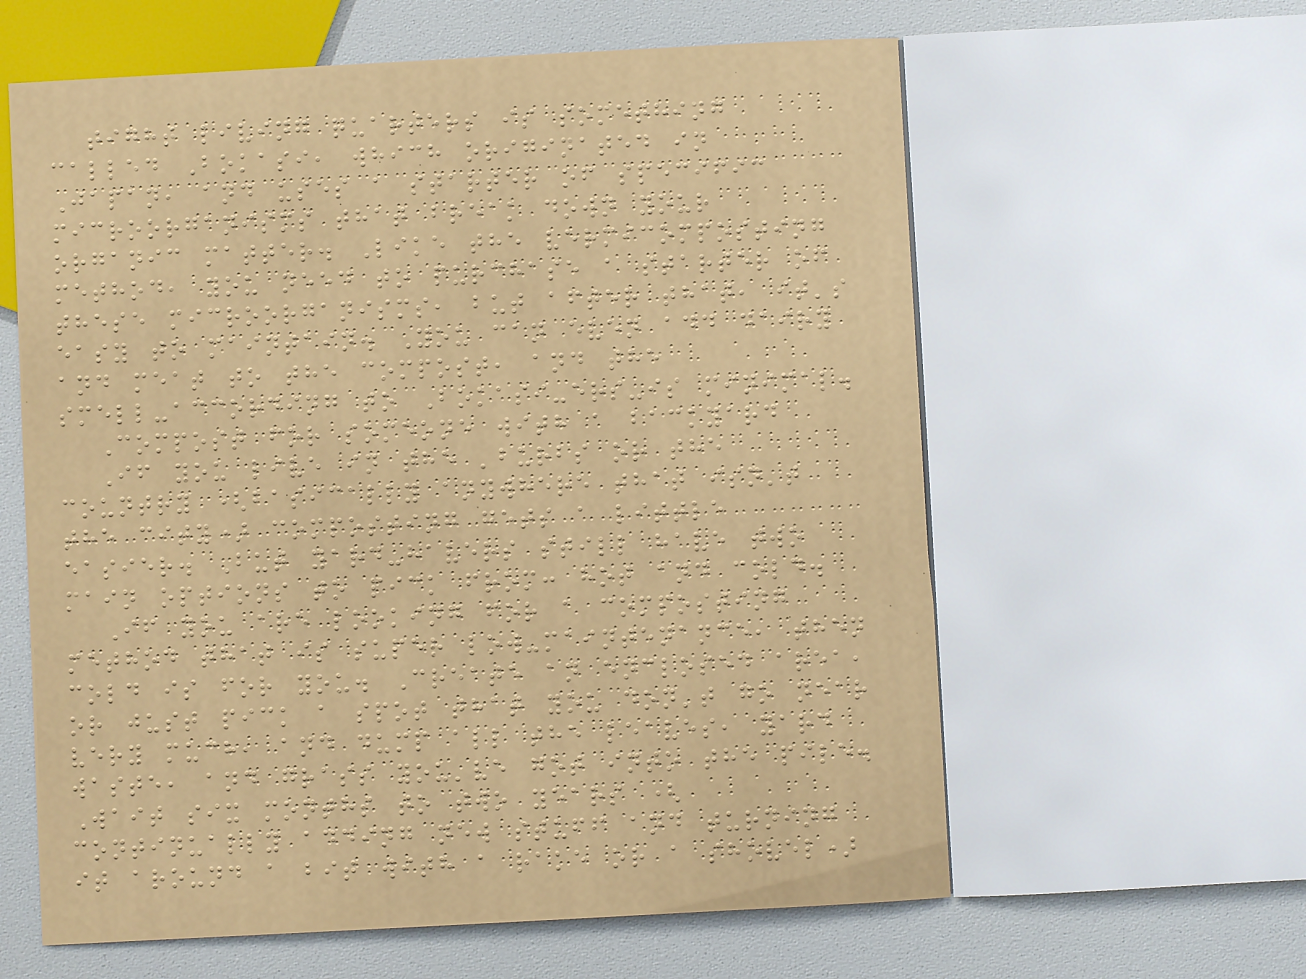tight living quarters is something
called Bokasi, which originated in
Japan, and uses a starter of specific
microorganisms that break down your
organic matter. Like the vermicomposting
method, you need to purchase a starter of
these microorganisms, but after that, it's
easy to maintain. You can even add dairy
and meat to the compost, and the
smell-according to Bokasi-ers-is minimal.
Compost for someone with a backyard
If you live in the 'burbs or the
country (basically anywhere that isn't
the city) composting gets a little
easier. But yard-havers still have two
main options to pick from: hot and cold.
If you are looking for a composting
method that is super low-maintenance, then
cold is for you. Create an enclosed area,
or just pick a spot that you don't go near
very much, and dump all the leaves, yard
waste, and grass you've got into the pile.
Wait six months to two years (
continually adding new stuff and turning
it around a bit with a rake or a shovel)
